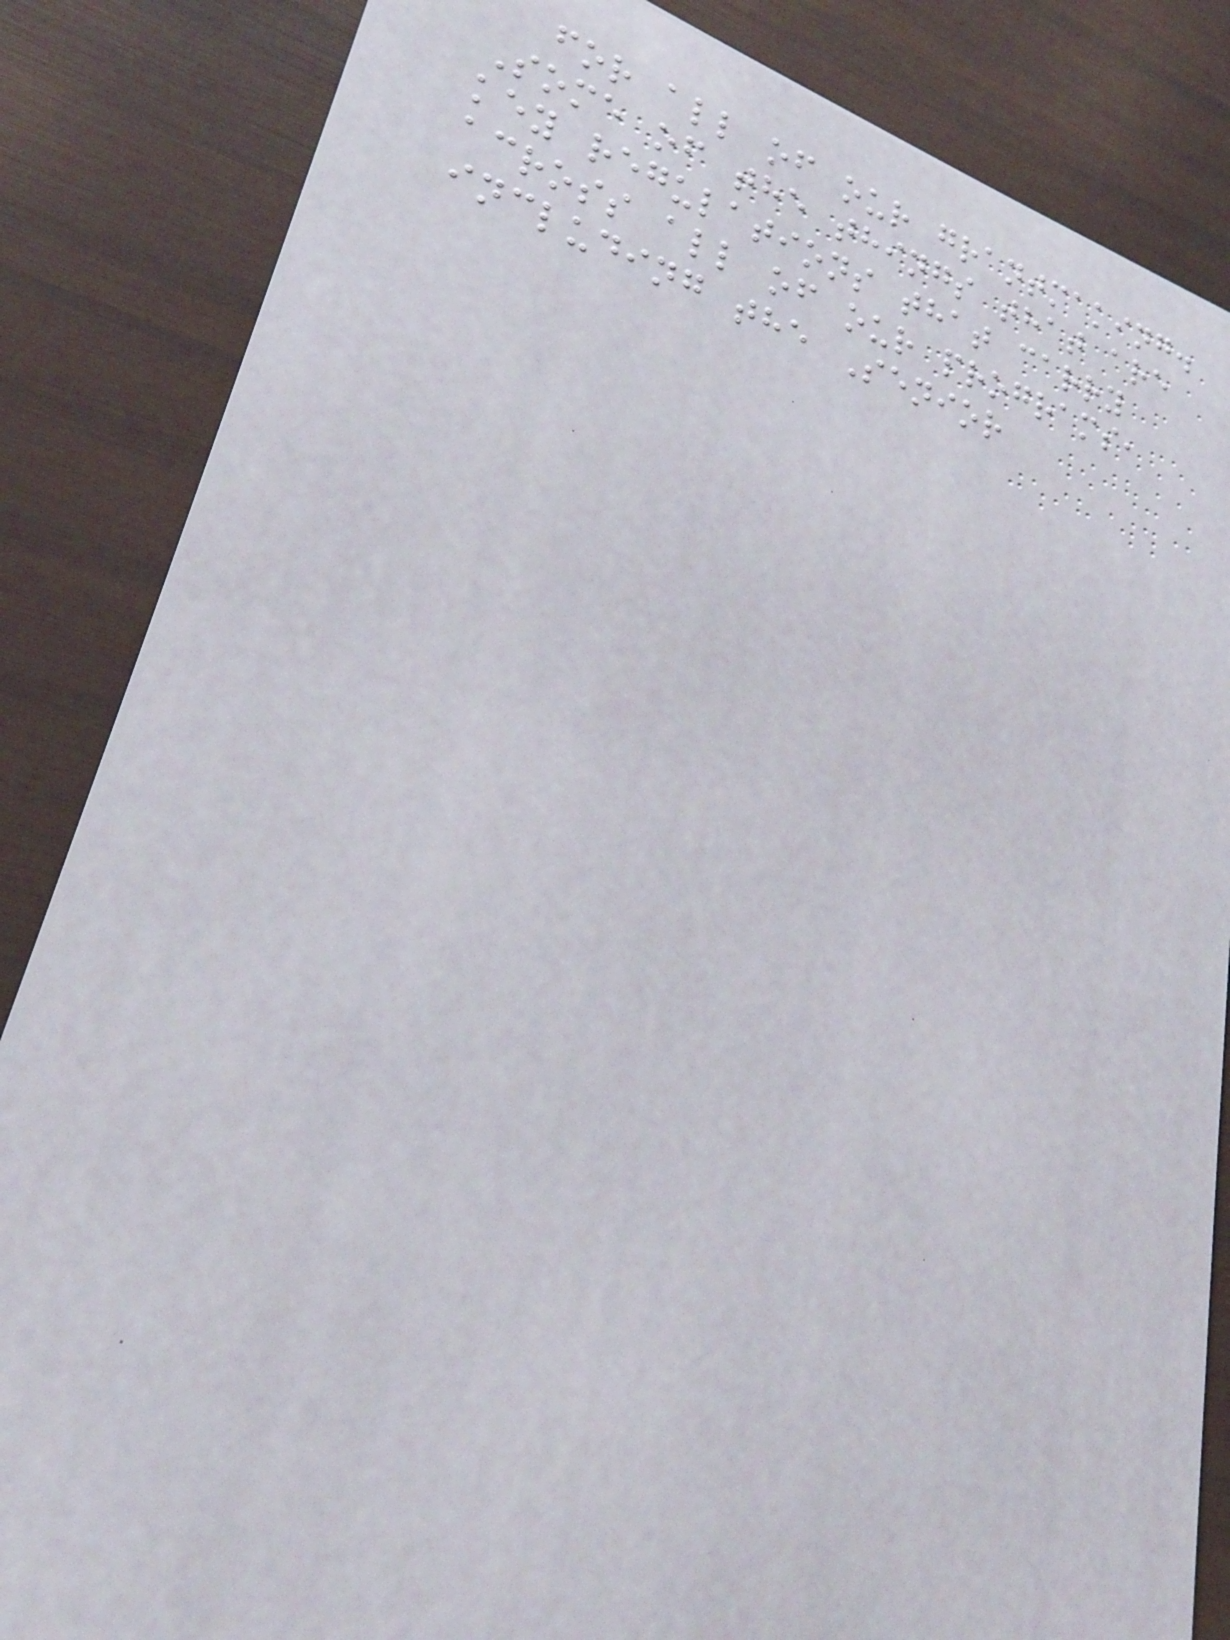for all of our grantmaking.
Some of the things that are
key regulations that carry
across all of our programs,
including the Senior
